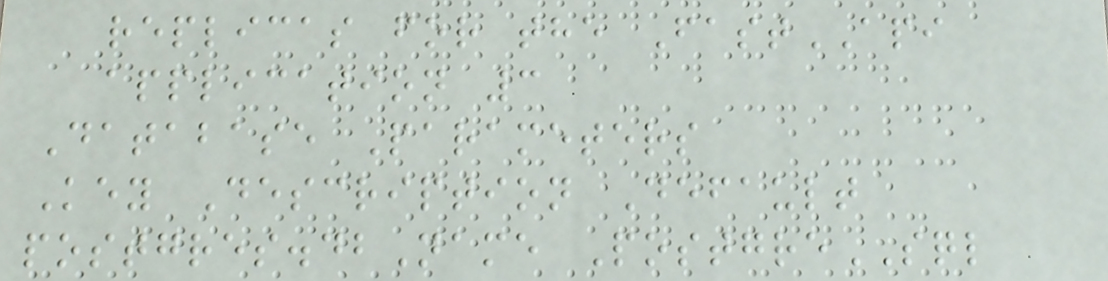replicas for the FastAPI
application 3
Database Parameters
Key Description Default
postgres.dbName PostgreSQL
